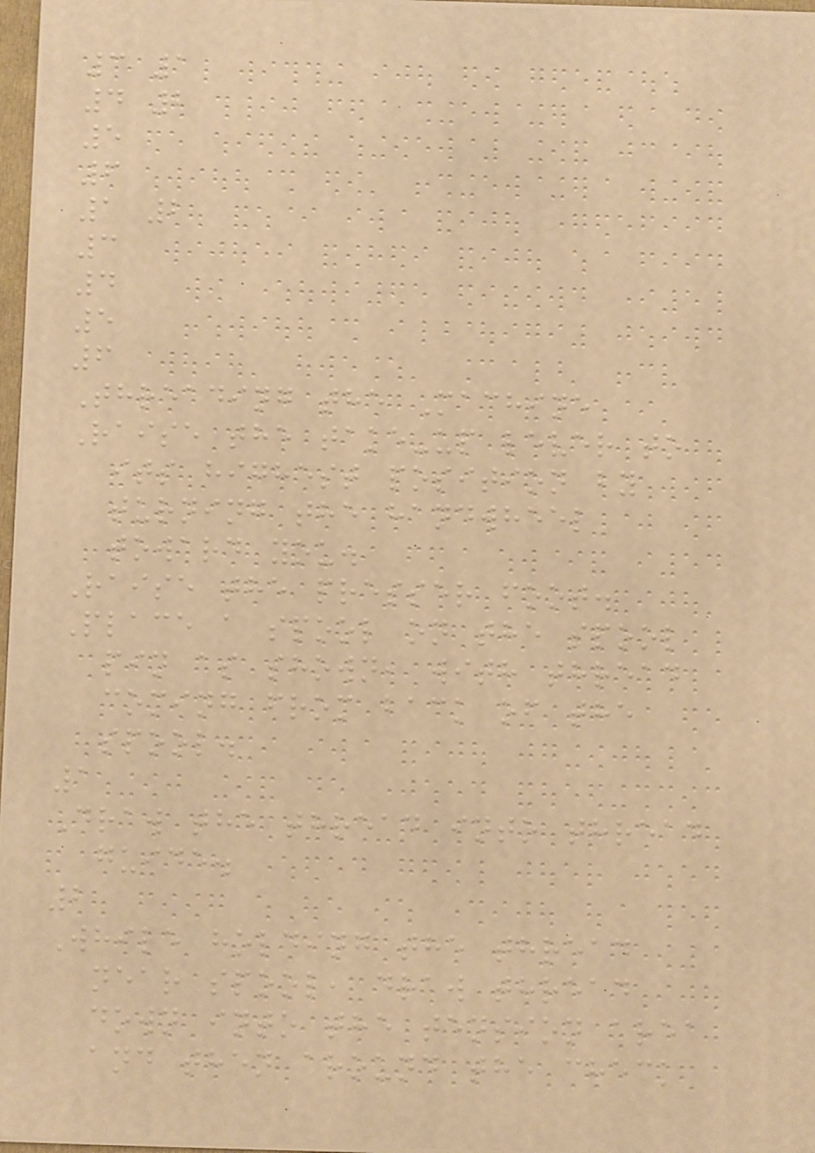3 1
4 2
5
6
1 2
3
4
5
6
Threading the Machine
Raise the take-up lever to
its highest position by
turning the handwheel
toward you.
Raise the presser foot.
Place a spool on the spool
pin as shown, with thread
coming from back of the
spool.
1
Draw the thread into thread
guide.
2
While holding the thread
near spool, draw thread
down into the tension area
and then around the check
